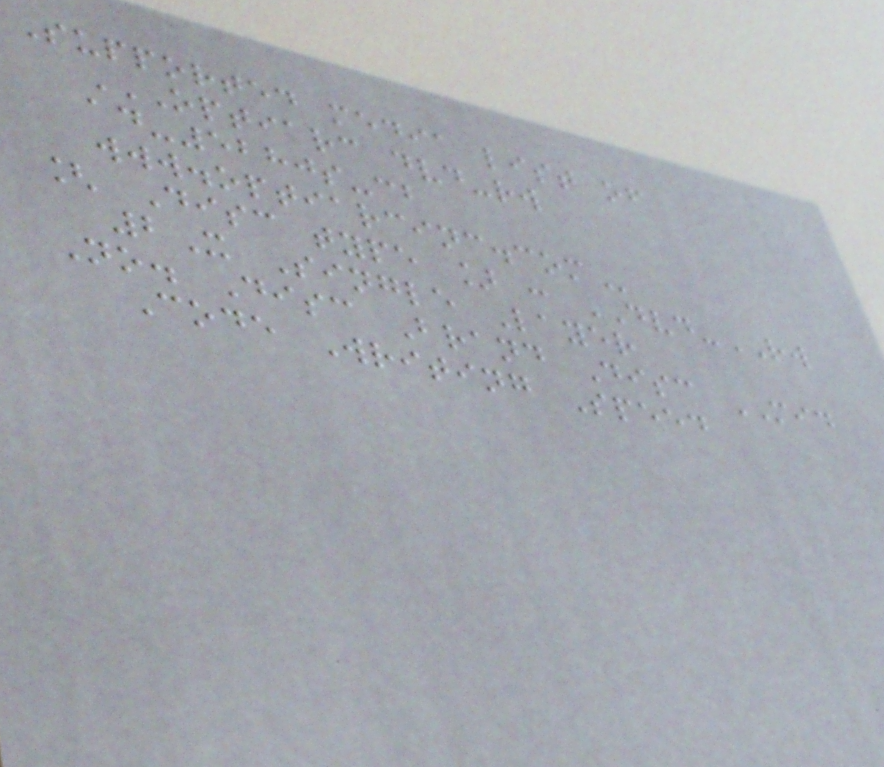Supported media list of
OPTIARC DVD-RW
AD-5280S-CB
WWW.OPTIARCINC.COM
[ Disc type ] : DVD-RW
2X Single Layer
No. Disc Brand Disc MID
Code Writing Speed
